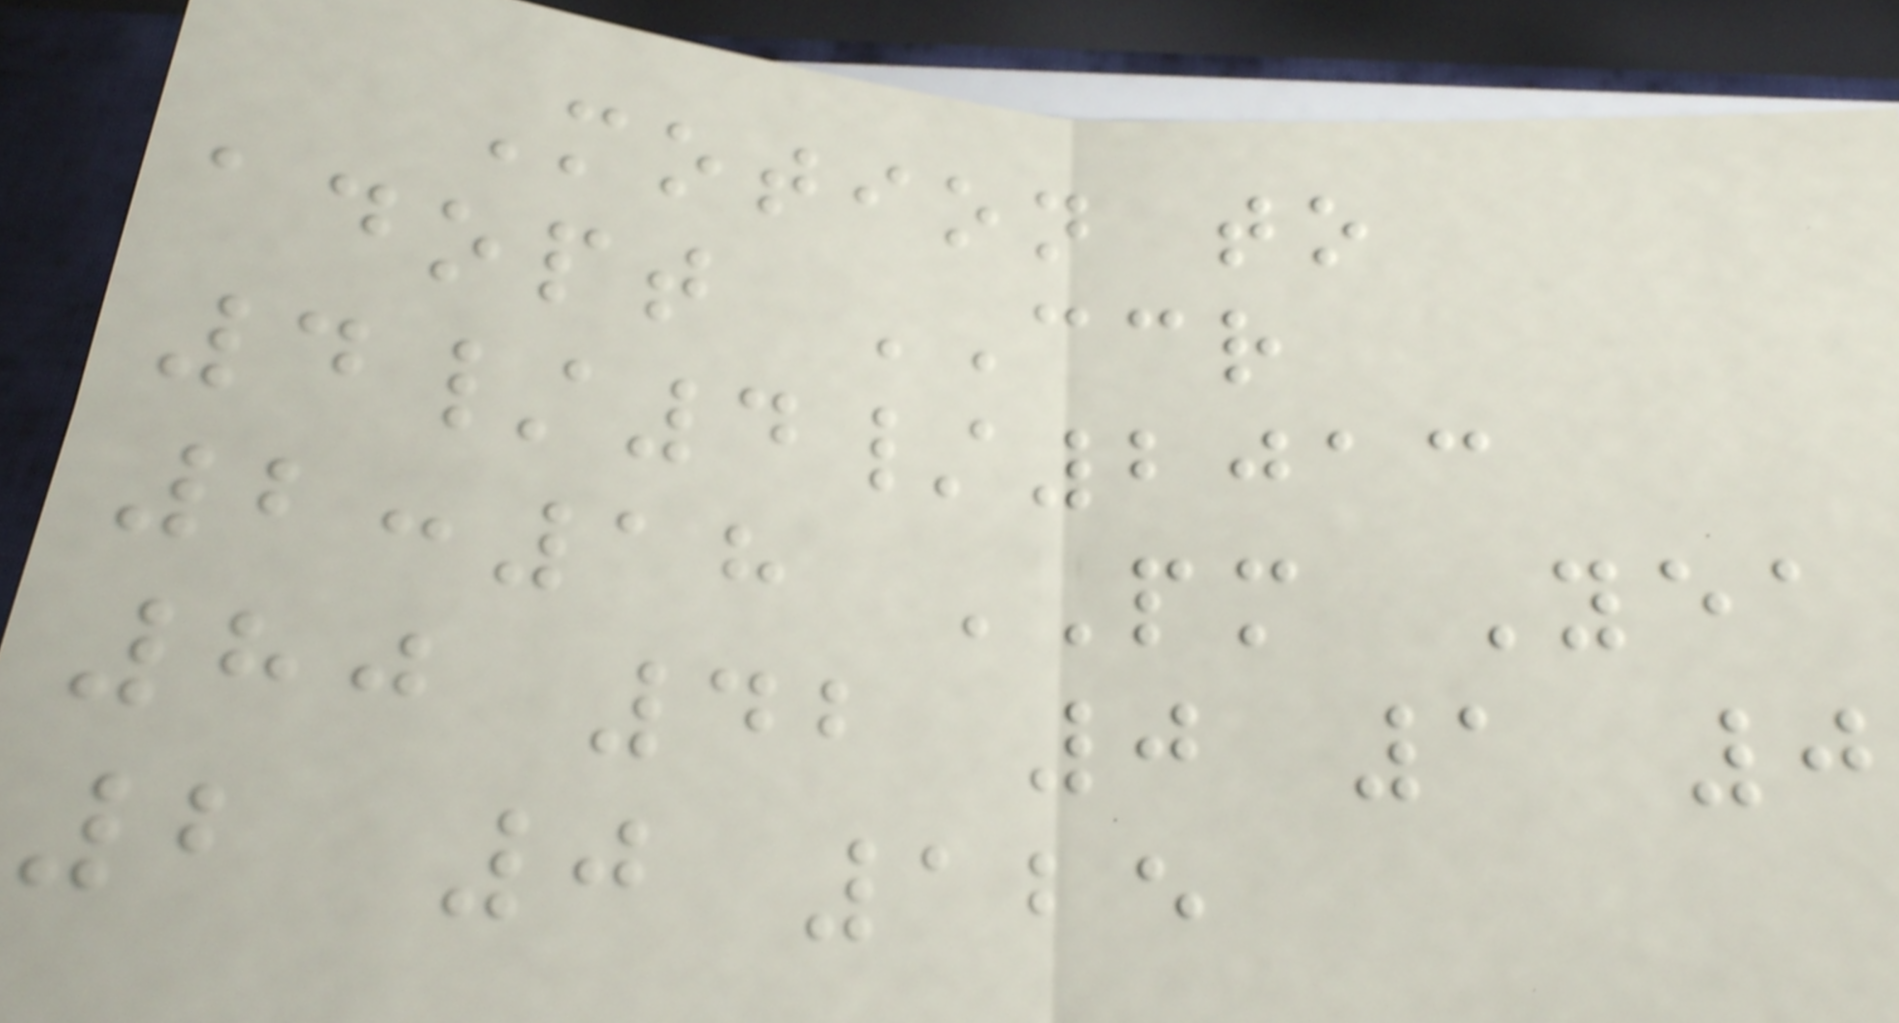Motion to
adopt CCR
4/4/2013
2:18 PM Yea
80 42 0 1 0
2 0 125
